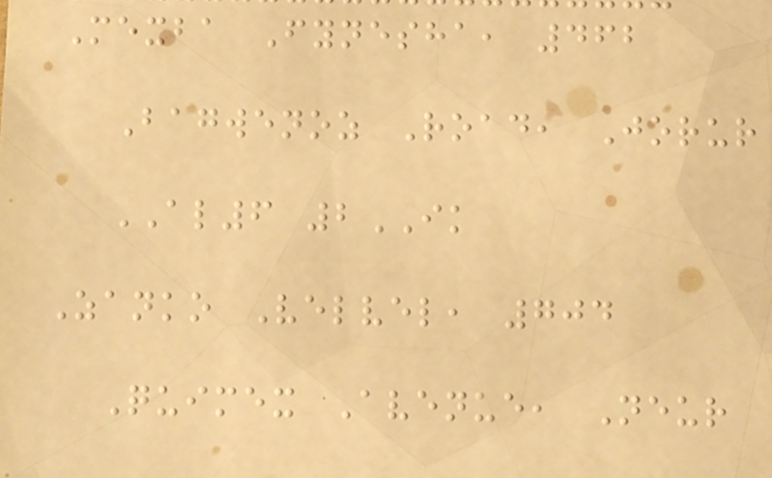Mexba Fynesha, 462
Bagwenoz Road, Jorur
AL6 2IK
Zanko Velvel, 704
Quimex Avenue, Neur
